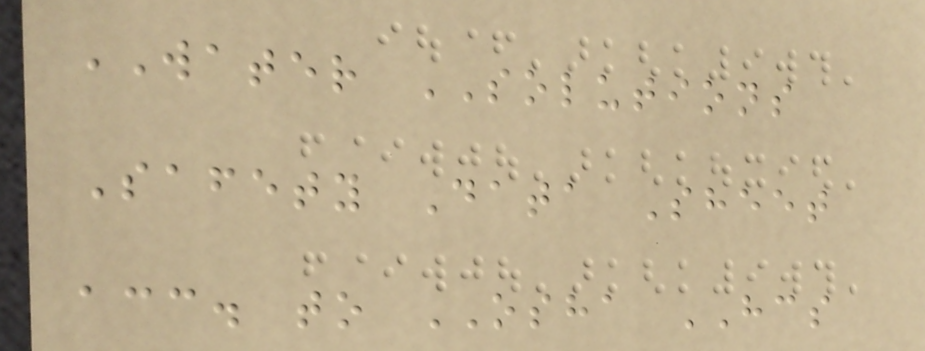WATER SOLUTIONS
Safety Data Sheet
acc. to OSHA HCS
